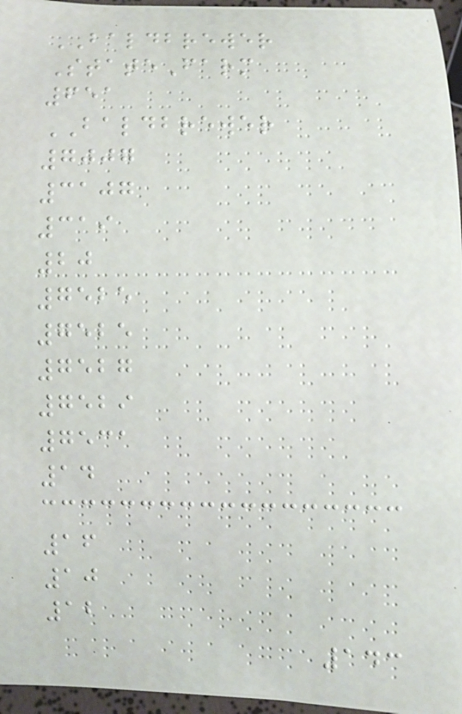BALDBREWER
StateFarm
651
BALDBREWER
7007
3107
319
20
7525
7525
7527
7529
7531
14
16
10
12
143
